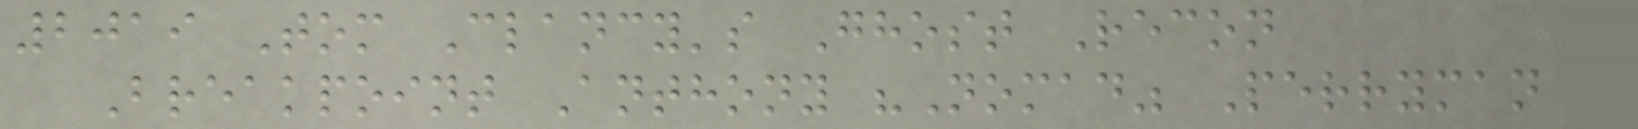2019 Tom Clancy's Ghost Recon
Breakpoint Anthony "Nomad" Perryman
